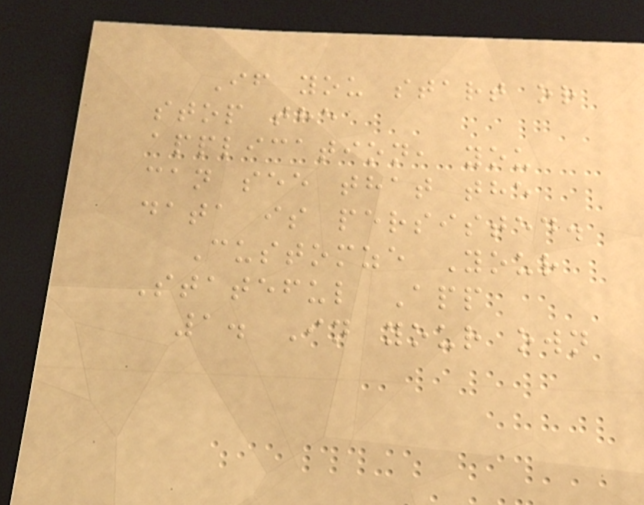If you start or
stop the
application, you
can see that the
data is persisted.
Customze Your
Stateful App
1. In your own
